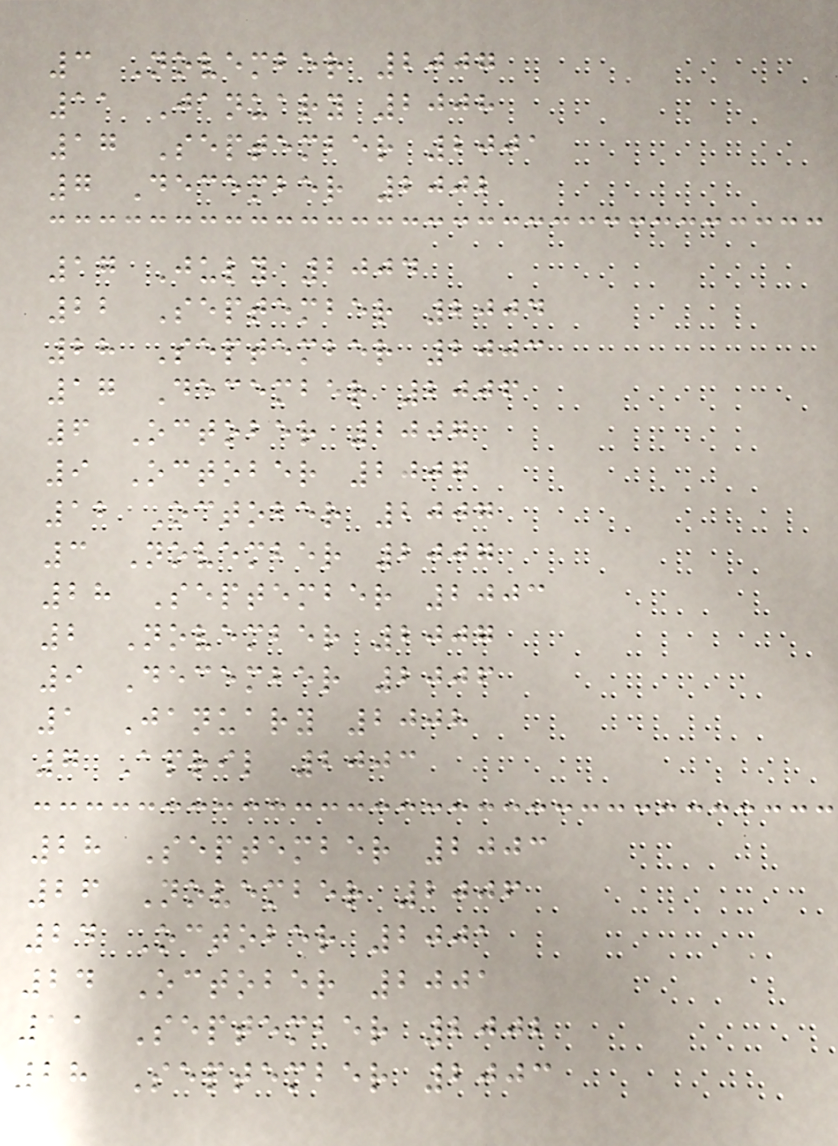3 November 2007
11 January 2008
17 September 2001
7 December 2002
17 July 2004
22 September 2004
28 September 2003
17 December 2006
6 October 2007
9 October 2007
12 October 2007
3 November 2007
28 September 2003
2 November 2007
9 December 2006
1 January 2008
7 April 2003
28 September 2003
26 November 2006
24 October 2001
24 October 2001
11 September 2002
28 September 2003
